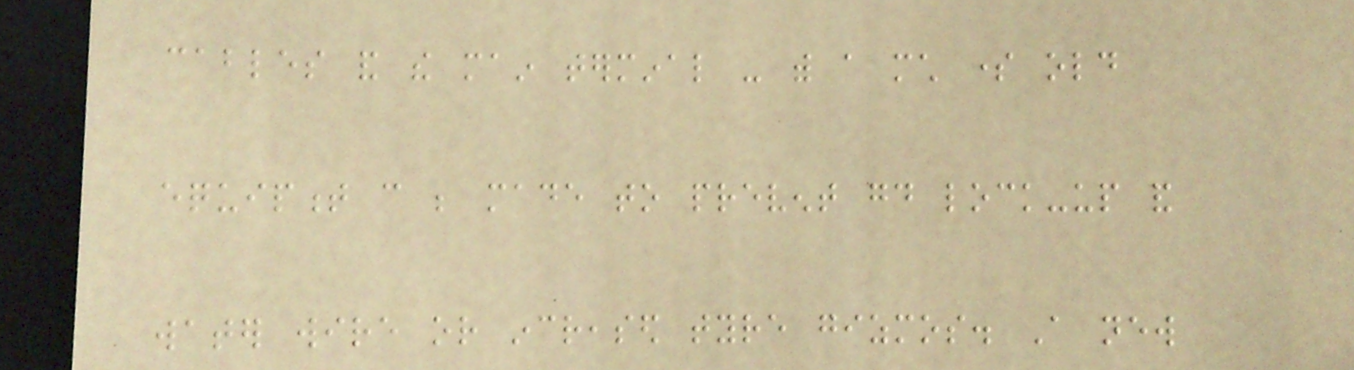cables and the main terminal - with a much some old
equipment can be made to prevent good lock-up and
water wire or increased tyre gizmos. A new
